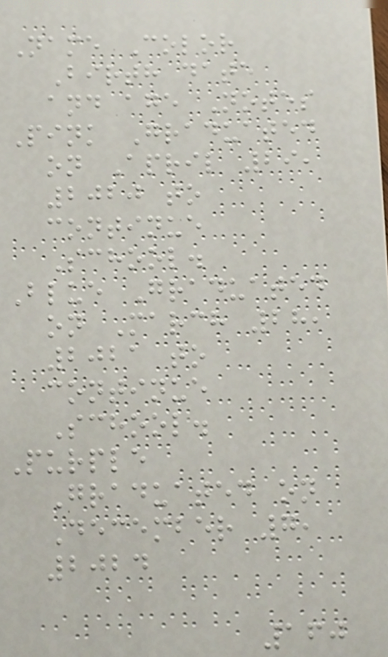Name Color
Birth date
and age Notes
Pink Graduated
on April 29,
2020 to
continue
School.
Blue Graduated
on March 28,
2021 to
continue
School.
Purple
Graduated on
December 7,
2024
160
